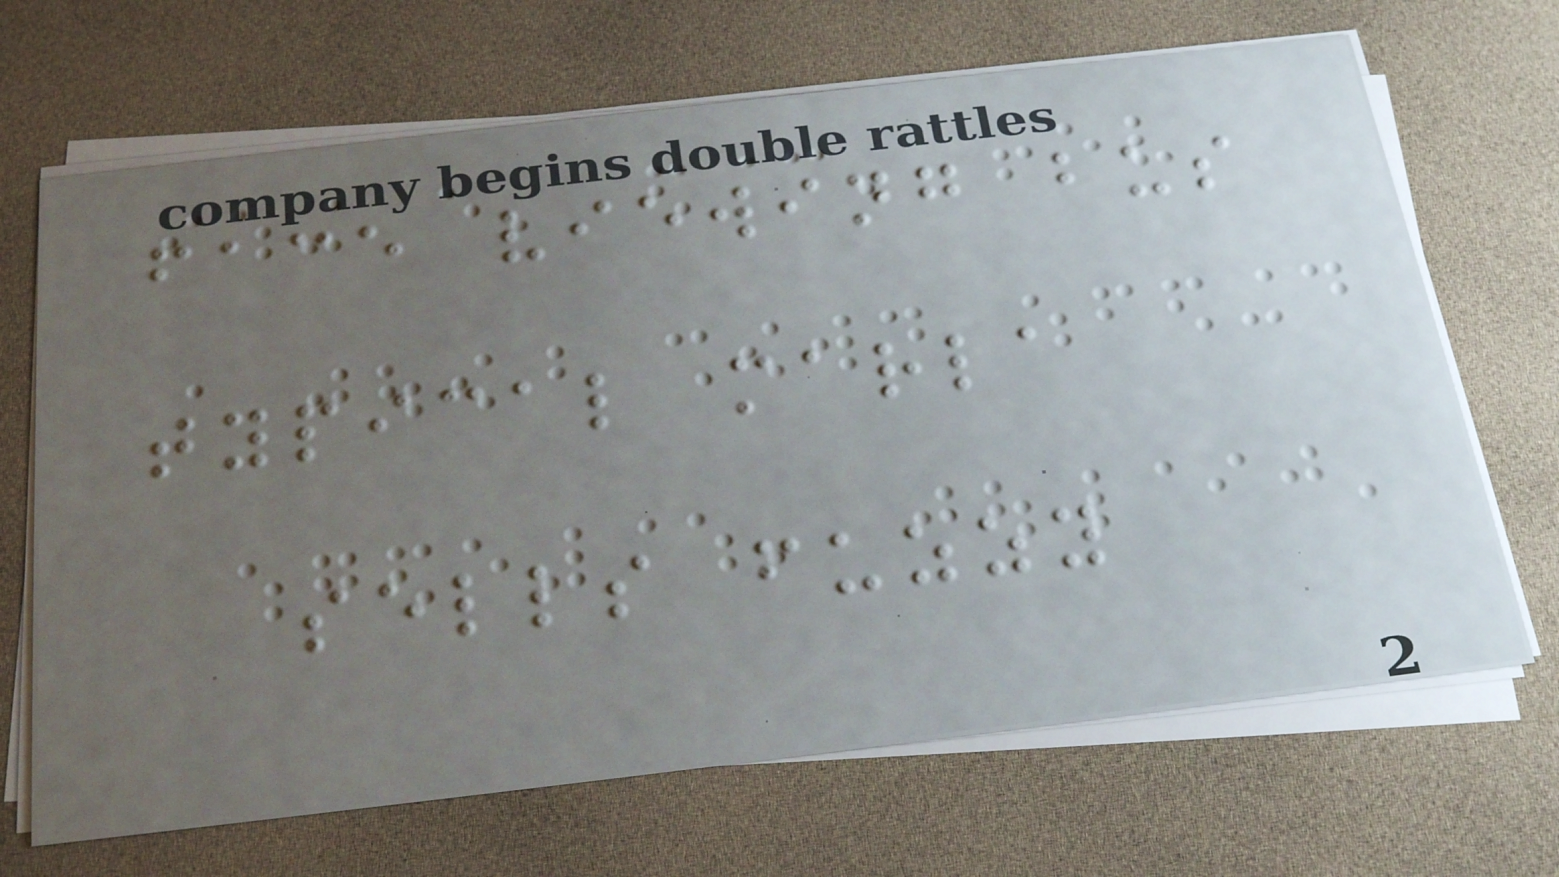face viewing bus
typical marla
sells fuzzy
